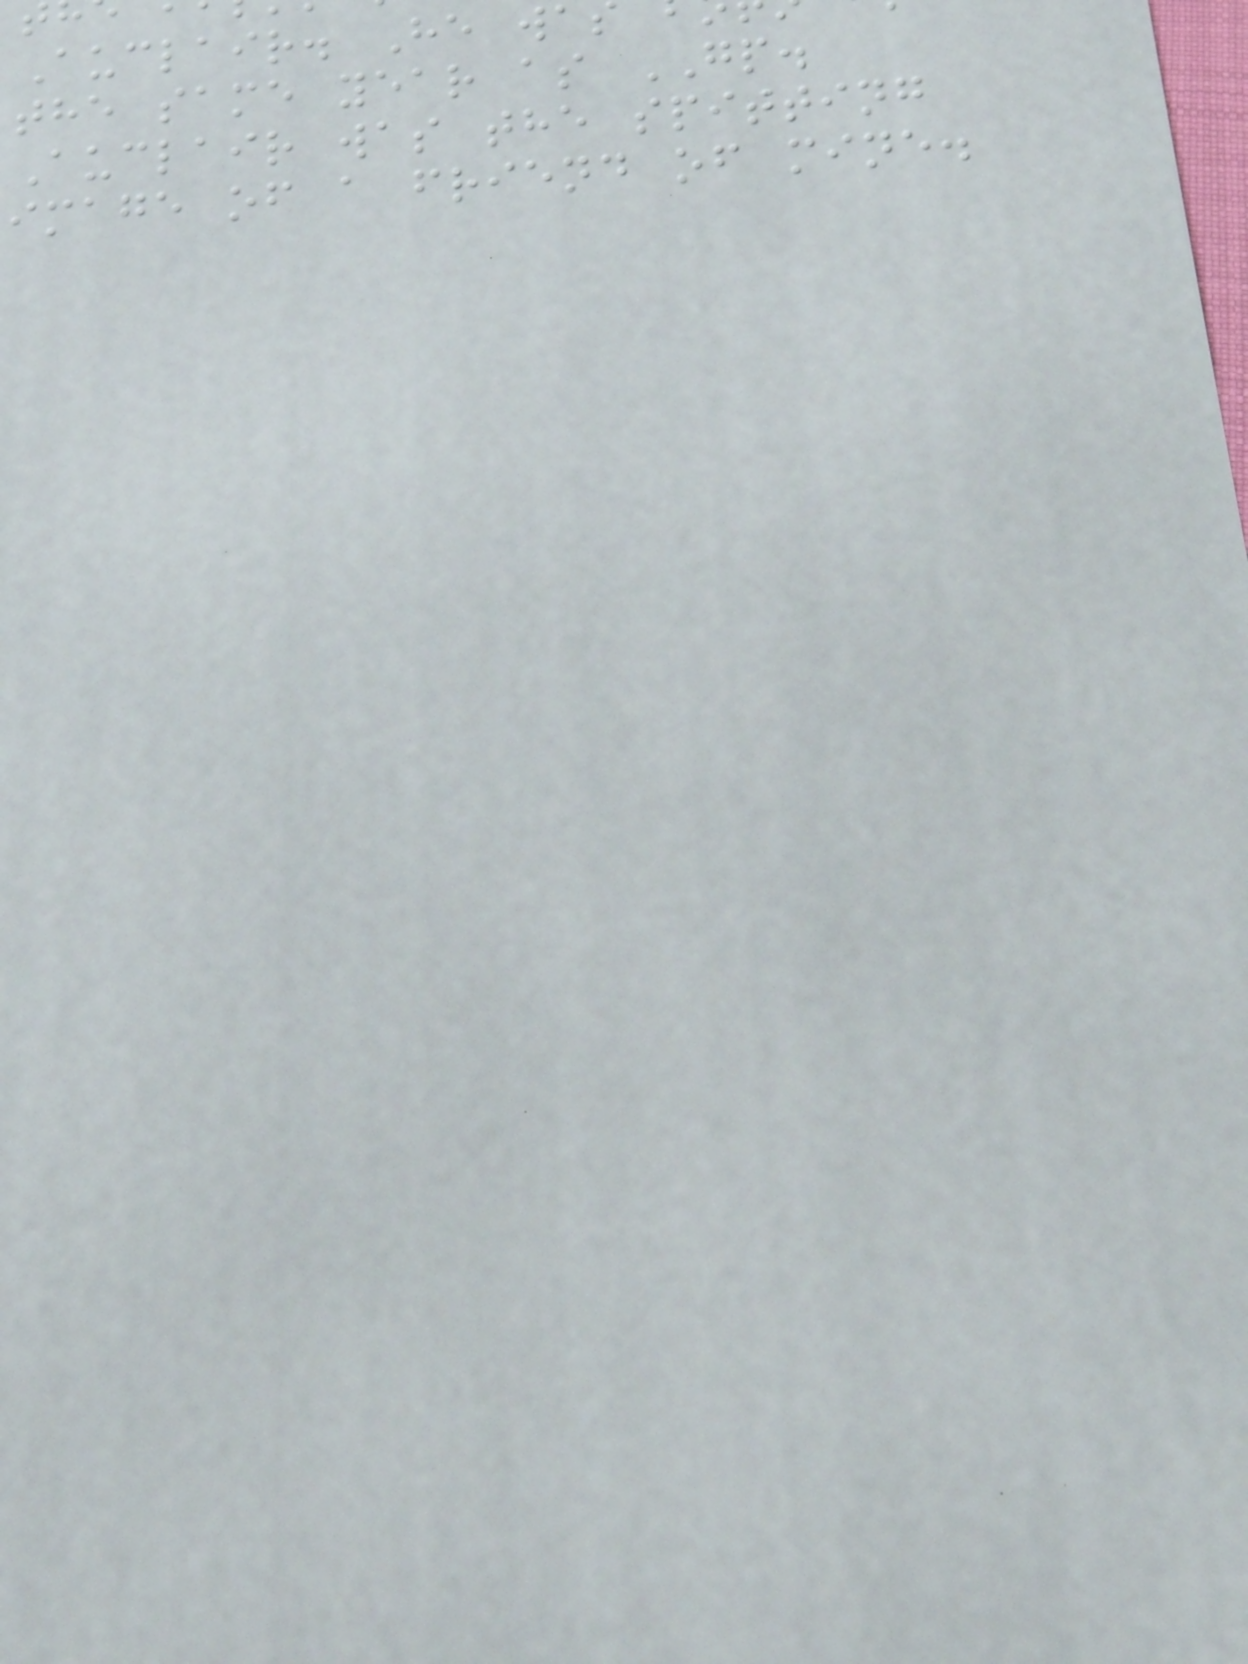Auclair. He wa
the same year as GP.
Auclair was the spitting
image of a friend of mine.
